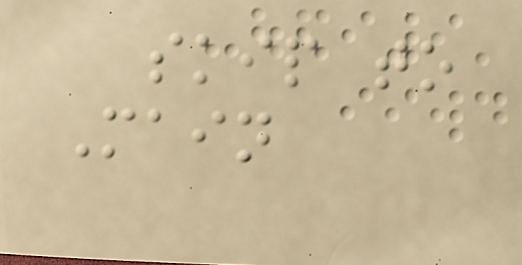skip to
Main
